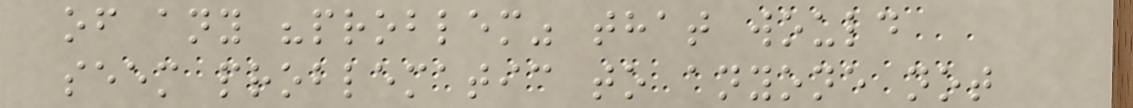of any "problem" that would
seem problematic to anyone not
